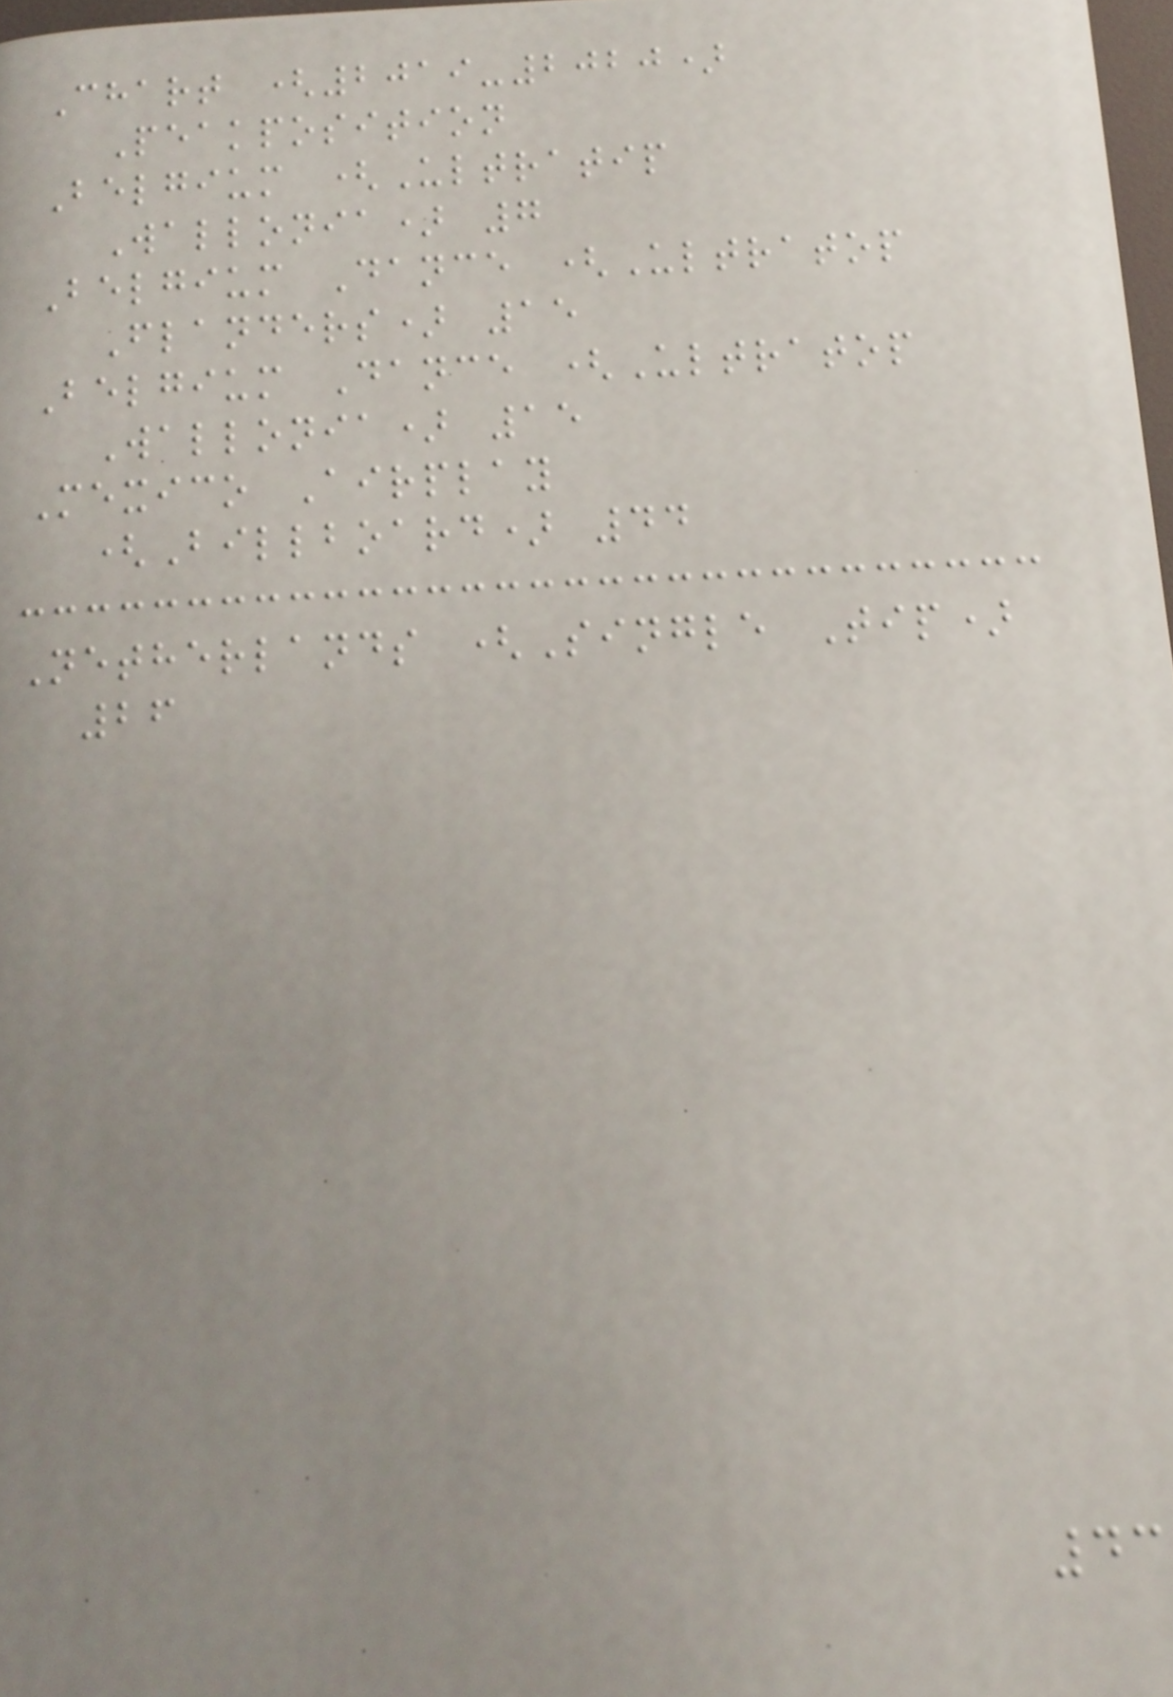Chart (2019-2020)
Peakposition
Belgium (Ultratip
Wallonia) 7
Belgium Dance (Ultratop
Flanders) 15
Belgium Dance (Ultratop
Wallonia) 15
Mexico Airplay
(Billboard) 44
Netherlands (Single Tip)
26
43
